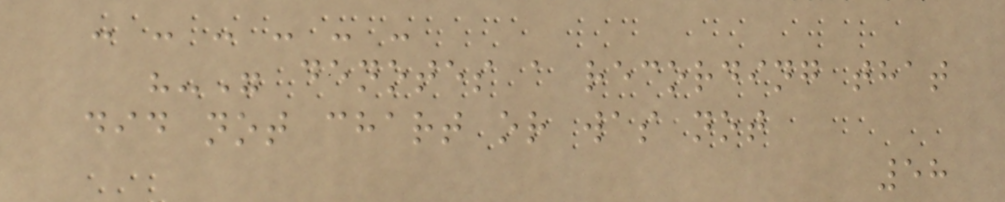- - - - - -
"-" denotes a recording that
did not chart or was not
58
